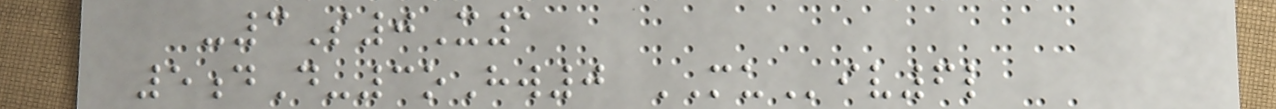-3S0X1
5dD-3oHw0 MUiv6l
